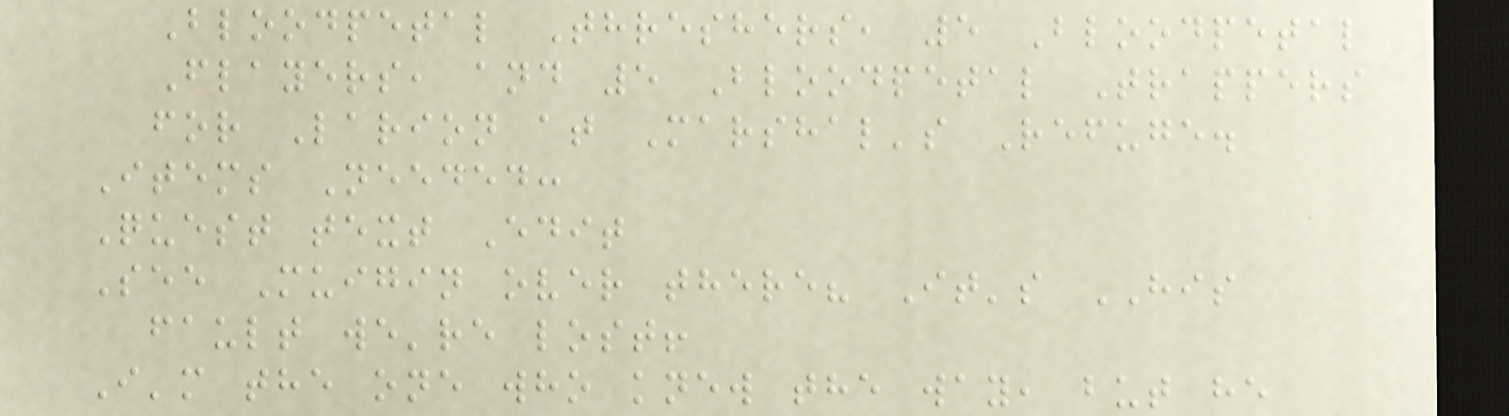Bloodpetal Threshers, 5 Bloodpetal
Flayers, and 5 Bloodpetal Trappers
for Larion at Marshal's Refuge.
Items Needed:
Quest text Edit
See Muigin over there? It's HIS
fault we're lost!
I'm the one who knew the way, but he
